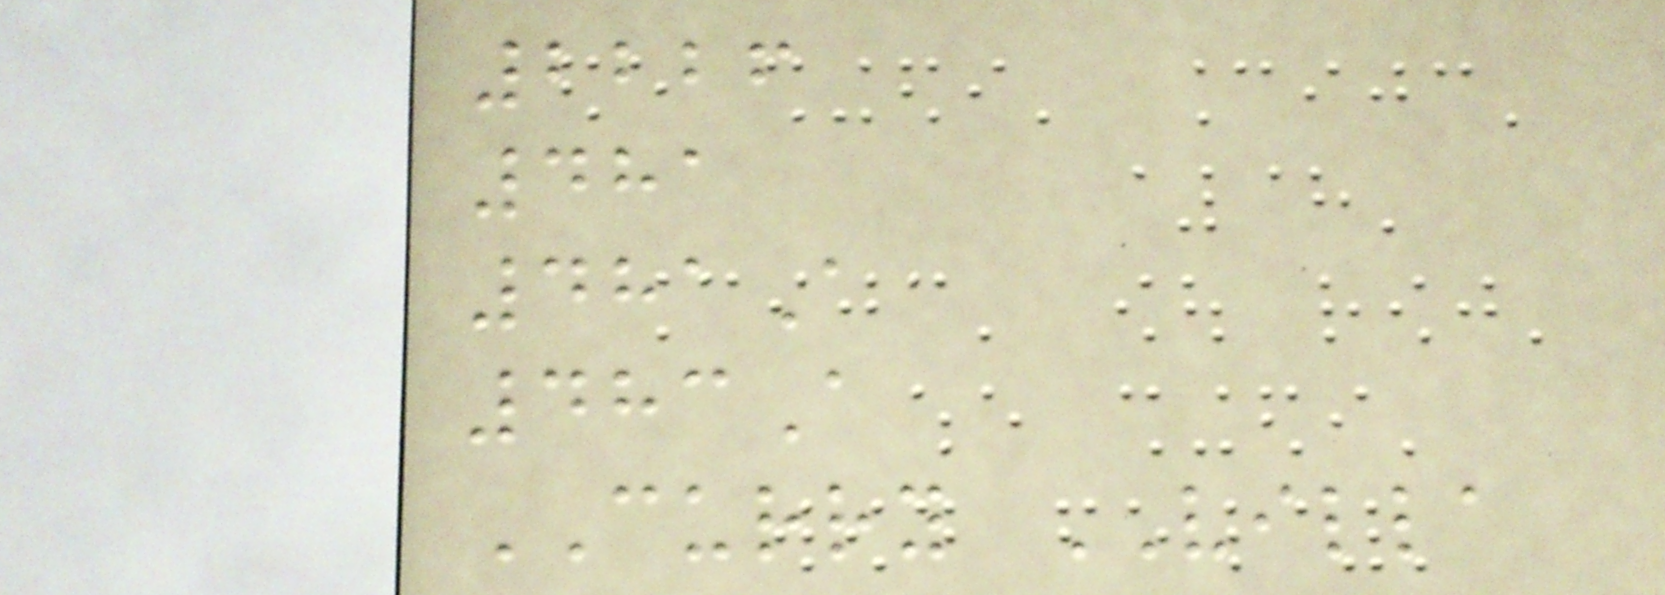2226
481
481A
483A
CURRY VILLA
